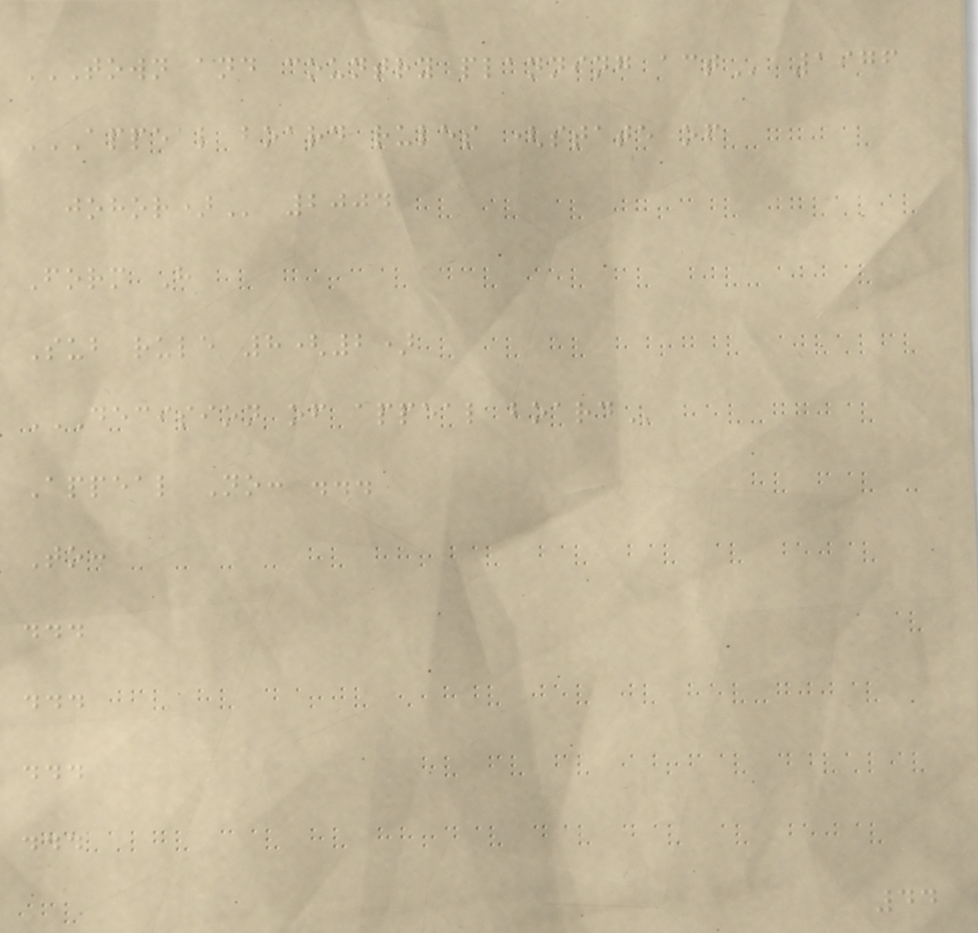TOWN AND COUNTRY PLANNING ACT 1976
APPEAL BOARD RULES (STATE OF
JOHOR) 2004
Form H
Sub rule 8(2)
DECISION OF APPEAL BOARD
Appeal No: ...
To:
...
...
...
...
44
